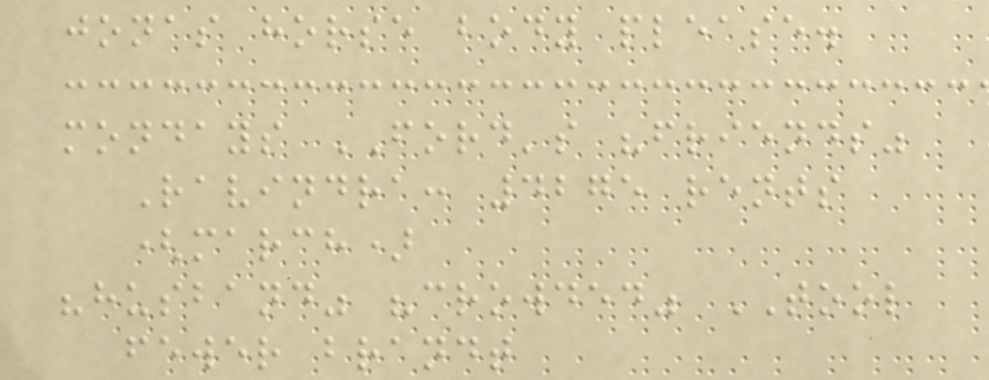jonas horse body please.
mondays FORD's "friends"
Ravindra: 4275 rents
(march)
"husband" "crowded" TOOL
fewer brandt
